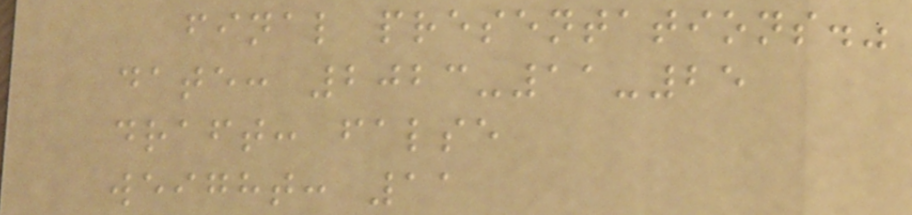final presentations."
date: 2023-11-25
draft: false
weight: 11
